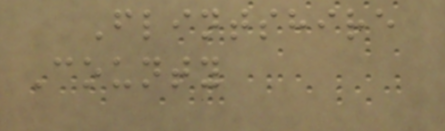Flintshire
County
